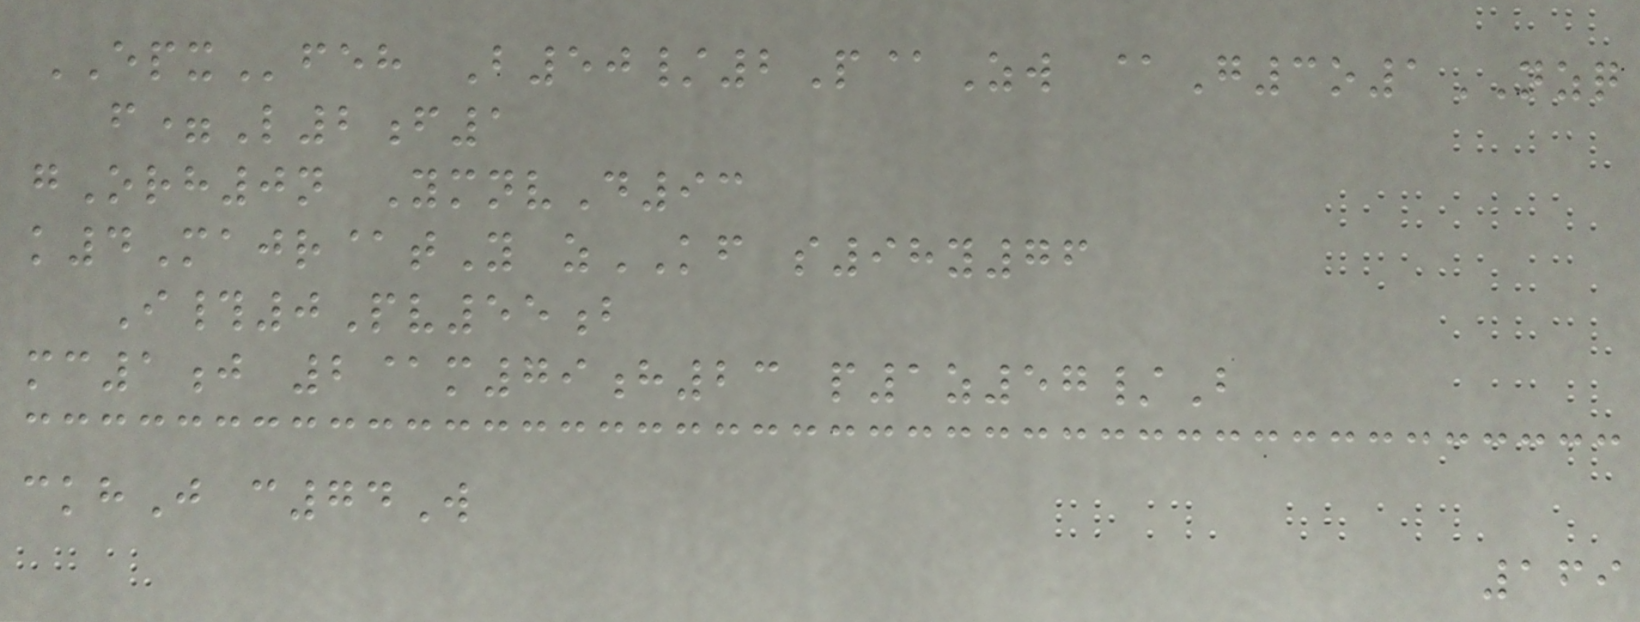EPXfeh B50/2P@Zw @G3o1NZQ
f=L2f1
gOrh0n YmnvD93
k4Majr@tY zKF s98y76
I#0Pv55b
mc1j 2@m79h23 p1z57/B
ckhJ c74W
169
